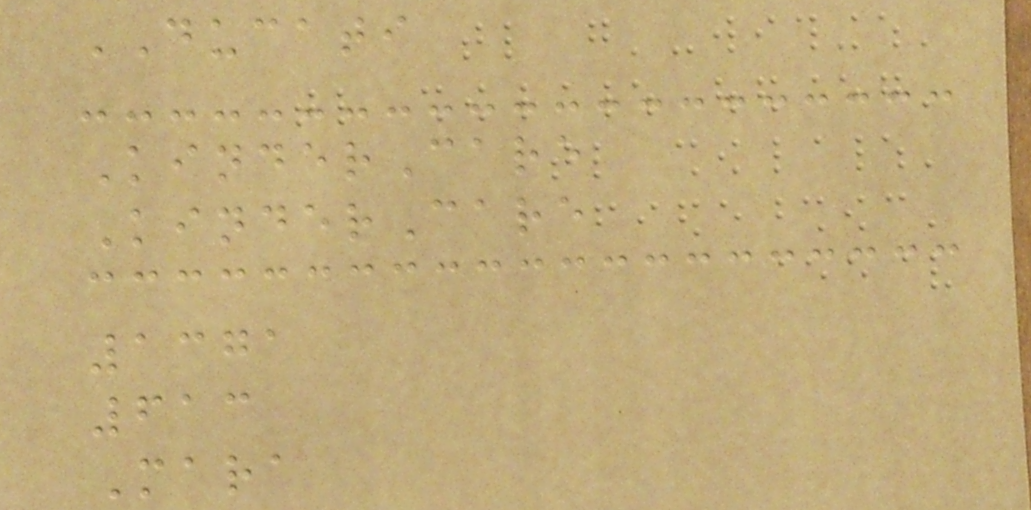DUCATI
KinderCare
KinderCare
1371
613
Mara
